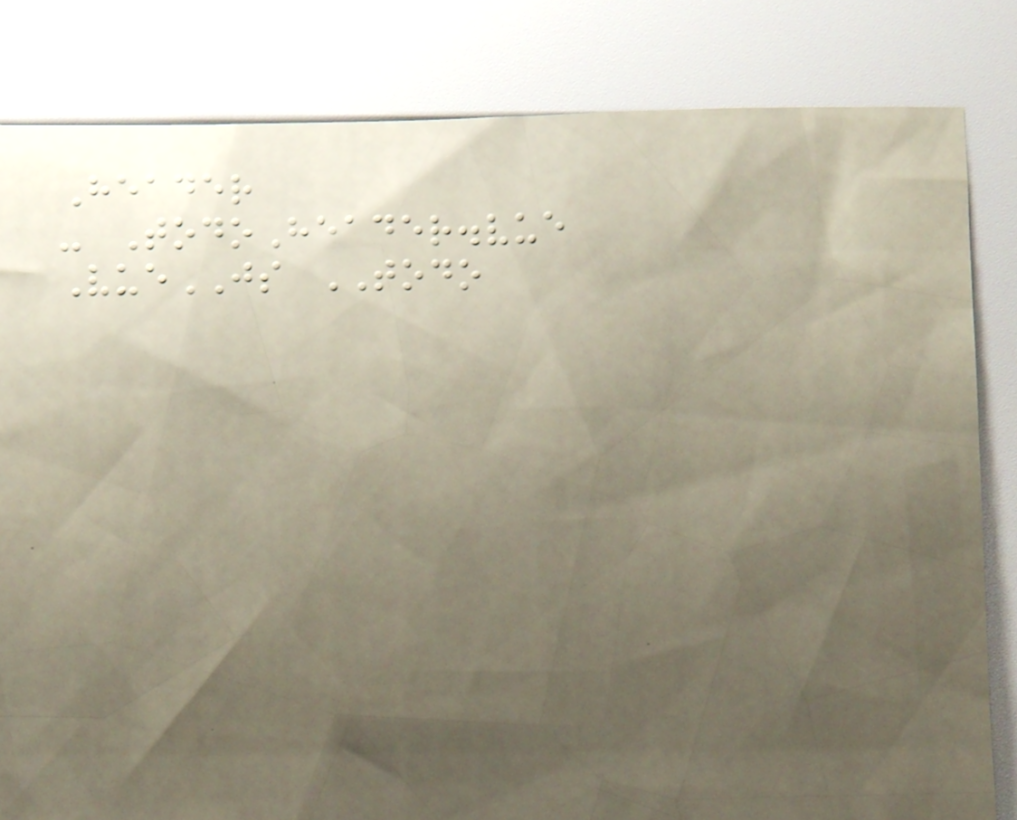Header
- TodoHeader.vue
VueJS TODO
